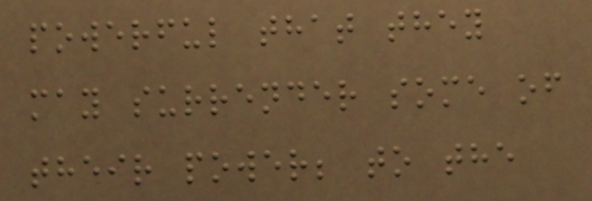powerful that they
may surrender some of
their power; to the
